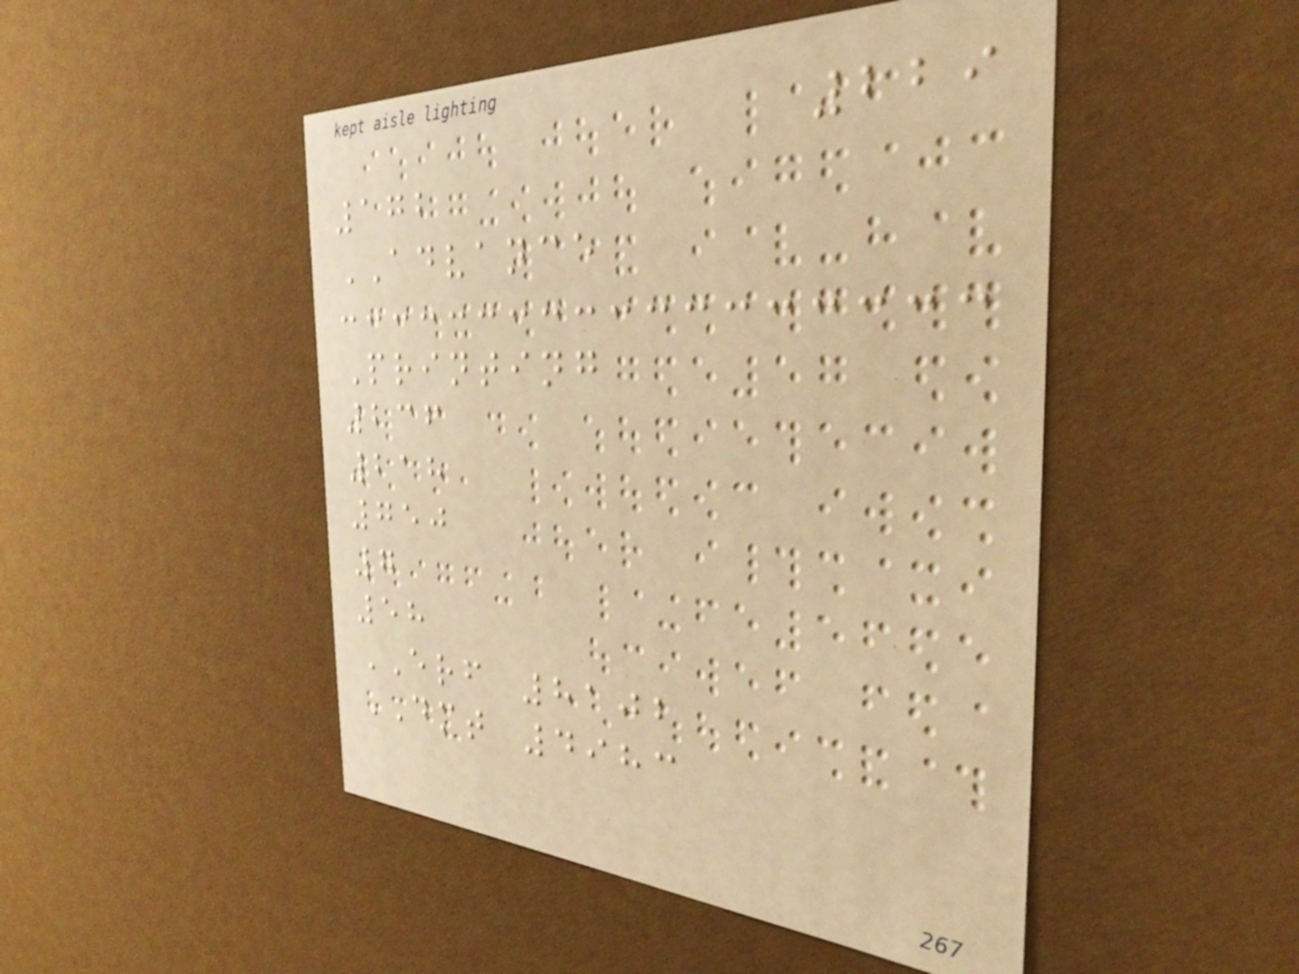229
172
ADVANCE
Printing
236
218
750
7
58
ERF 8102
DMT 4983
